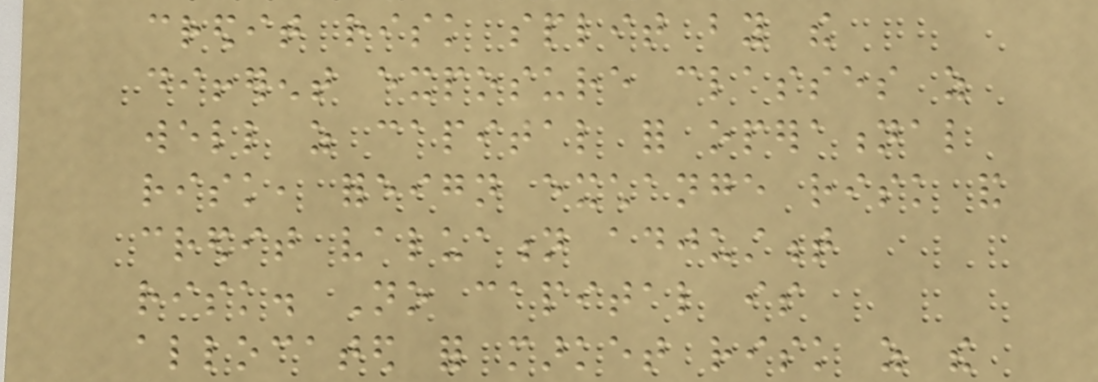credit risk split by the
different exposure classes as
well as capital for operational
risk, foreign exchange risk and
credit valuation adjustment
risk. No capital is
allocated for market risk as the
